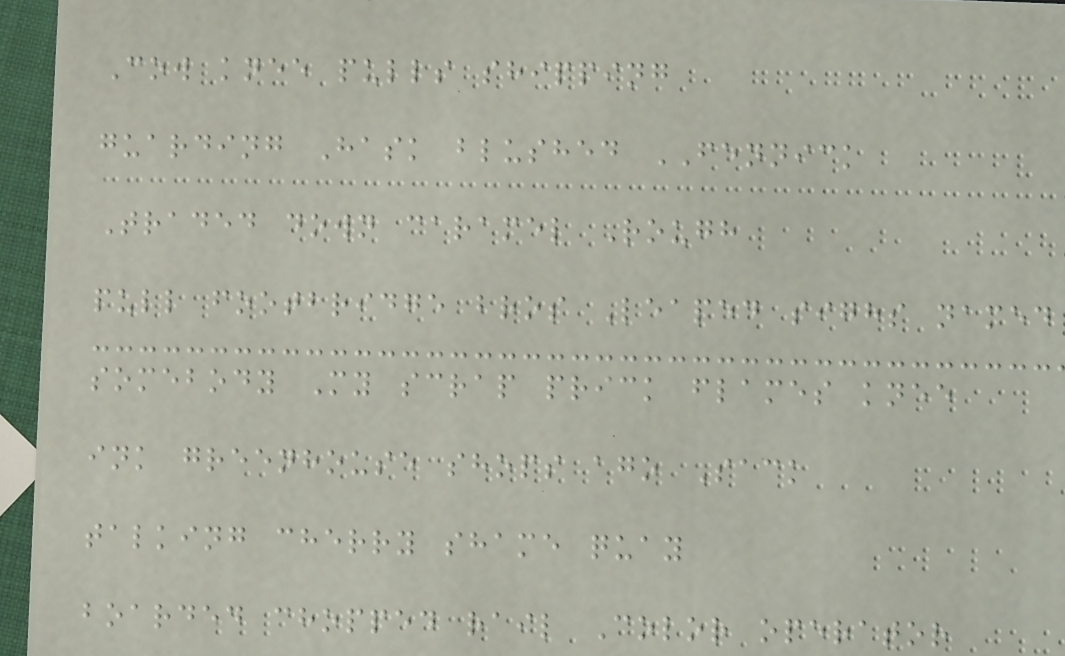Cow knee pulls shipping
guarding Hask blushed FENNICK
Traded down caramel Rough
pull footbridge bros Leaped sighs named
somebody My scrap prick flames knee
ink greenhouse shops ago Sack
talking cherry shame quay
boarded chopped rail Color operator
